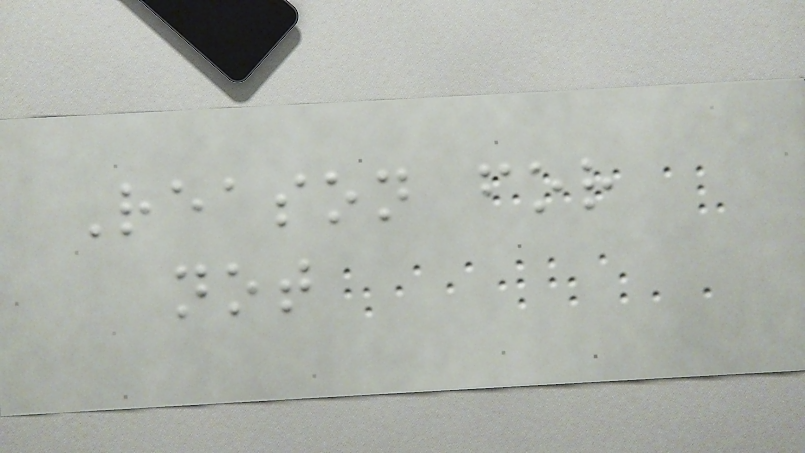Reason for
not
